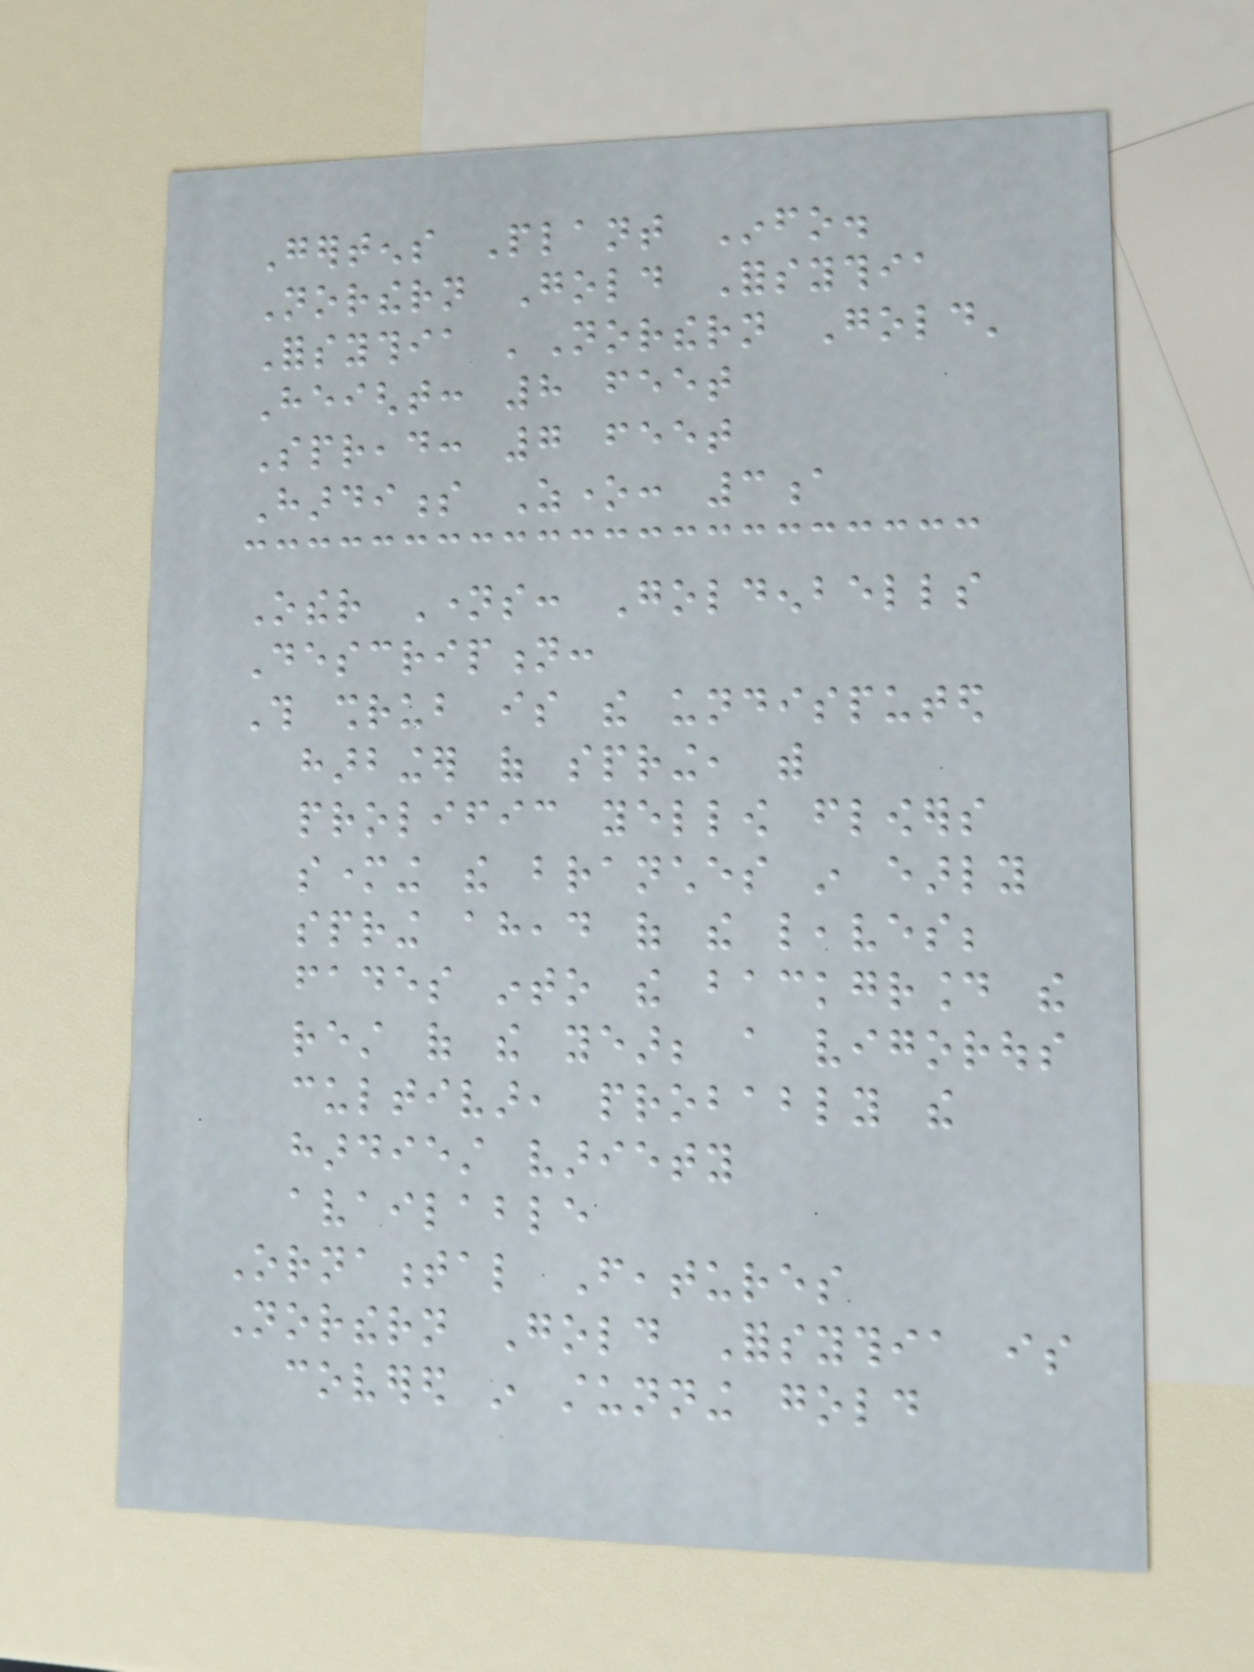Gertens Plant Info.
Northern Gold Forsythia
Forsythia 'Northern Gold'
Height: 8 feet
Spread: 7 feet
Hardiness Zone: 3a
Other Names: Goldenbells
Description:
This shrub is the undisputed
harbinger of spring, with
prolific yellow flowers
smothering the branches in early
spring ahead of the leaves;
fades into the background the
rest of the year; a vigorous
cultivar, probably the
hardiest variety
available
Ornamental Features
Northern Gold Forsythia is
covered in stunning gold
